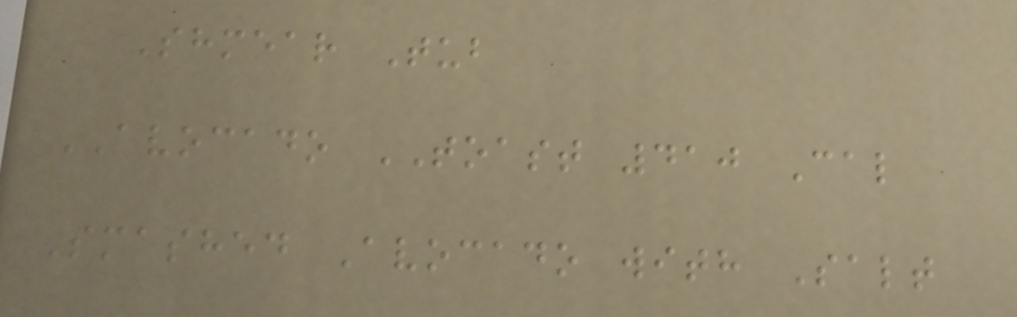Shmear Tub
AVOCADO TOAST 410 Cal
Smashed Avocado with Salt
